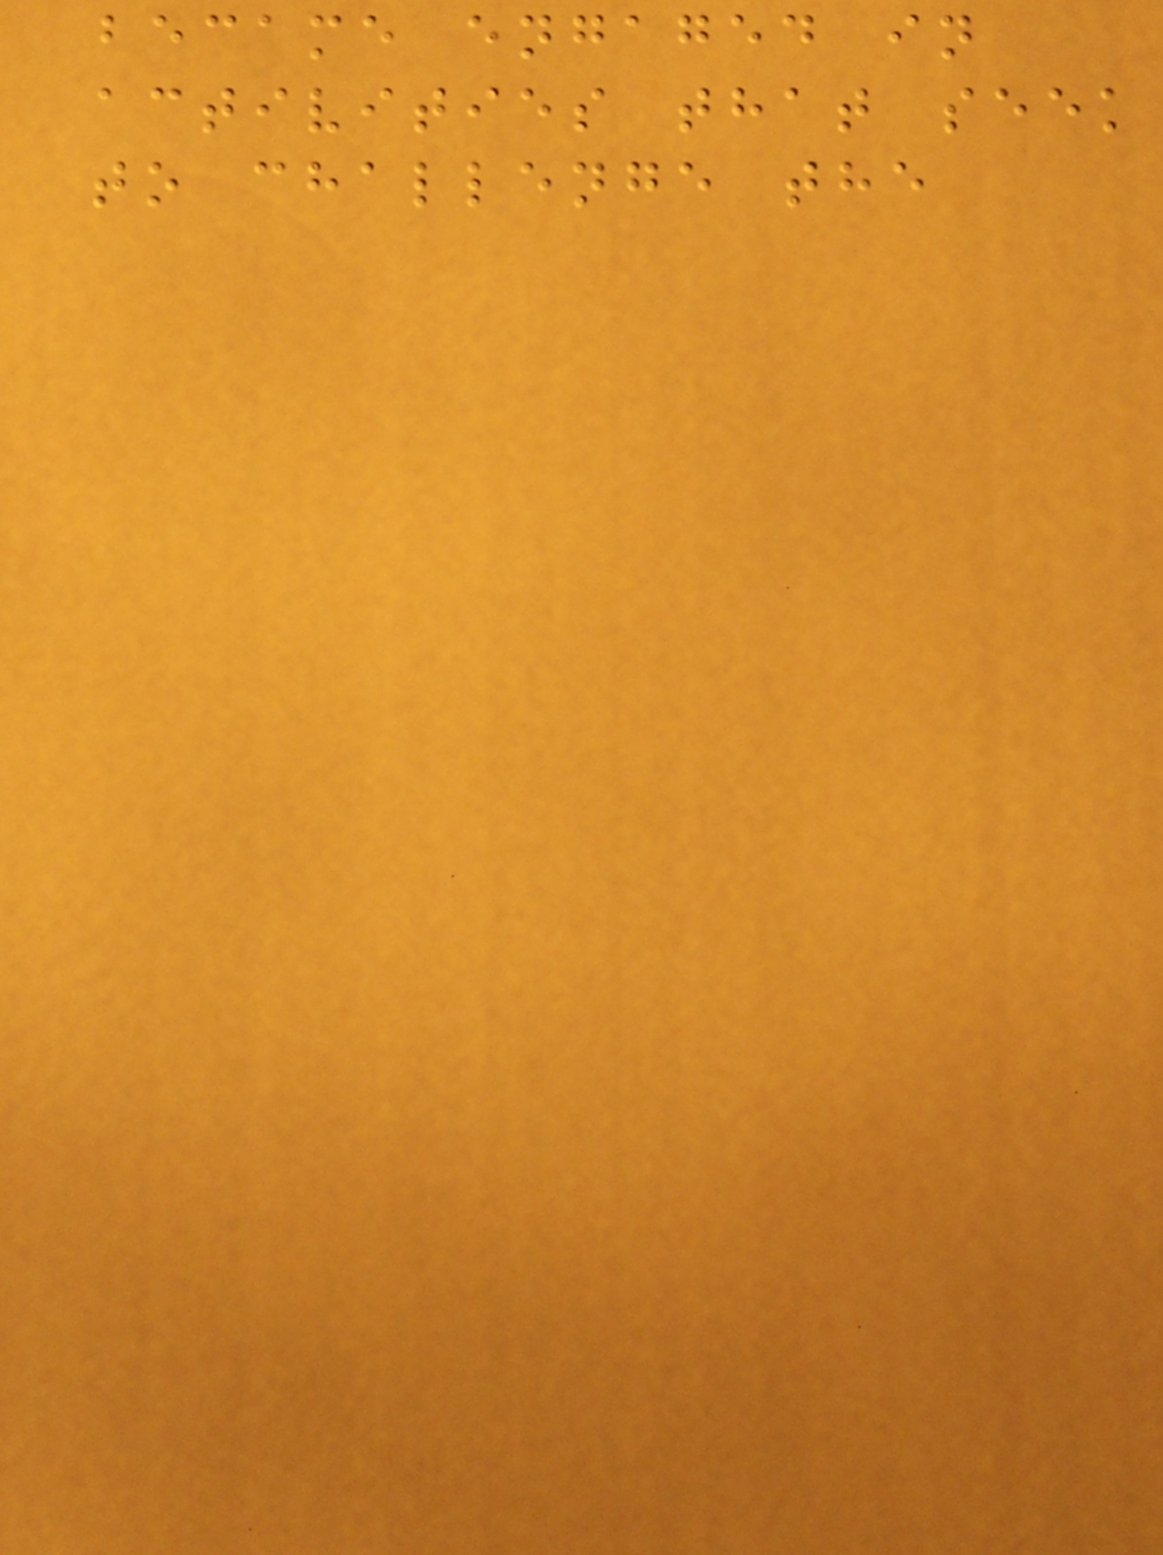became engaged in
activities that seek
to challenge the
